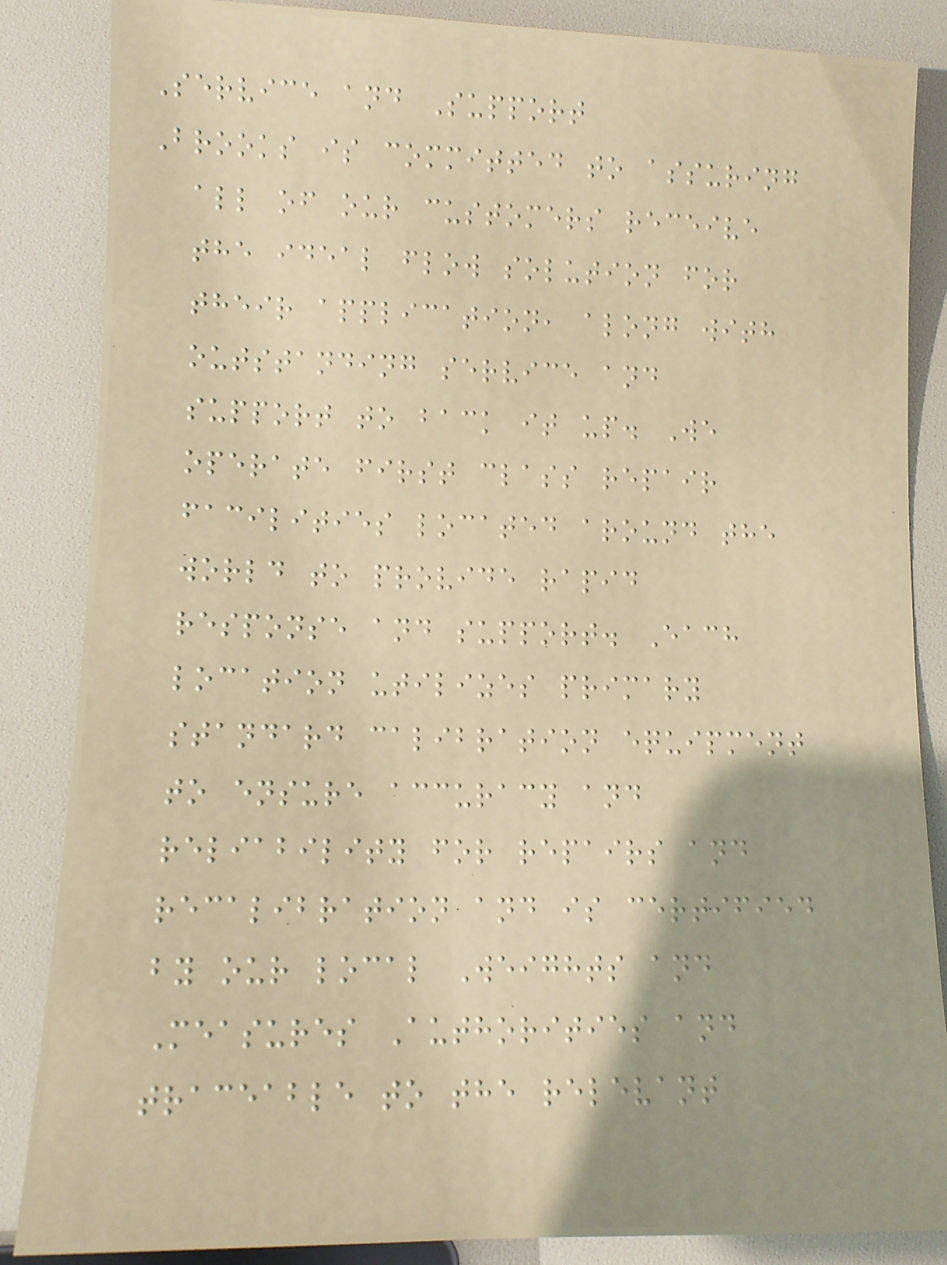Service and Support
Brooks is committed to assuring
all of our customers receive
the ideal flow solution for
their application, along with
outstanding service and
support to back it up. We
operate first class repair
facilities located around the
world to provide rapid
response and support. Each
location utilizes primary
standard calibration equipment
to ensure accuracy and
reliability for repairs and
recalibration and is certified
by our local Weights and
Measures Authorities and
traceable to the relevant
